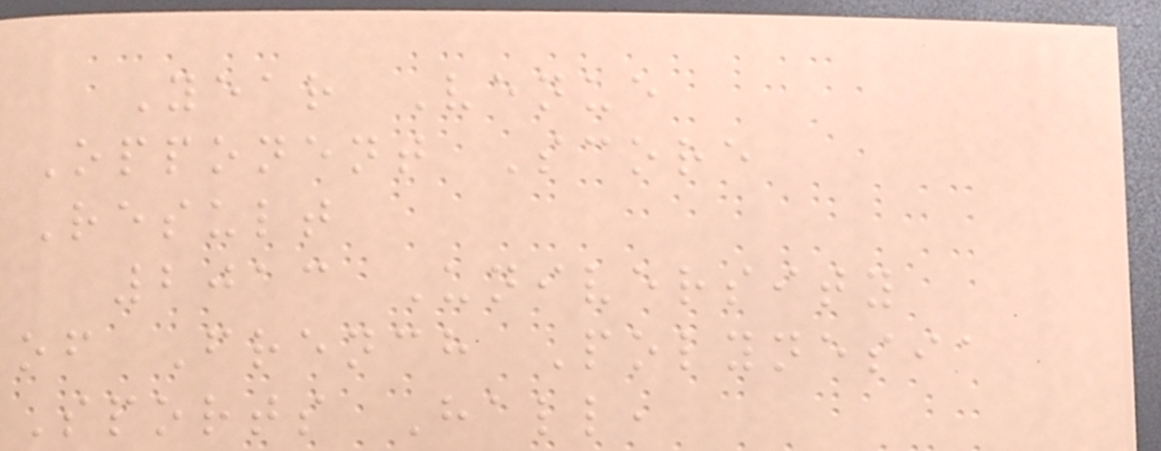Year Venue
Opponent Score
Result
2013 University
of French Polynesia
Sports Hall,
